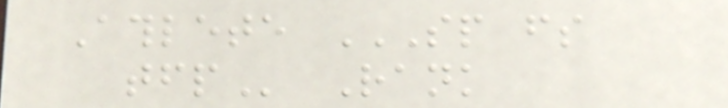Athlete SP FS
TFP Rank
